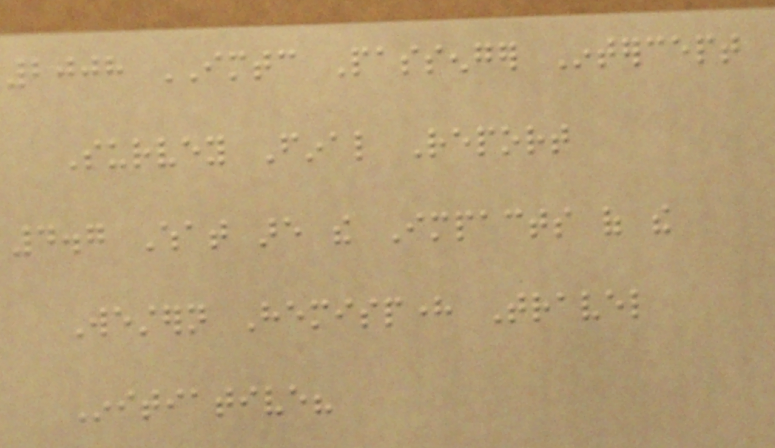2008 IMTC Passenger Intercept
Survey Final Report
4.7 What are the Impacts of the
Western Hemisphere Travel
Initiative?
